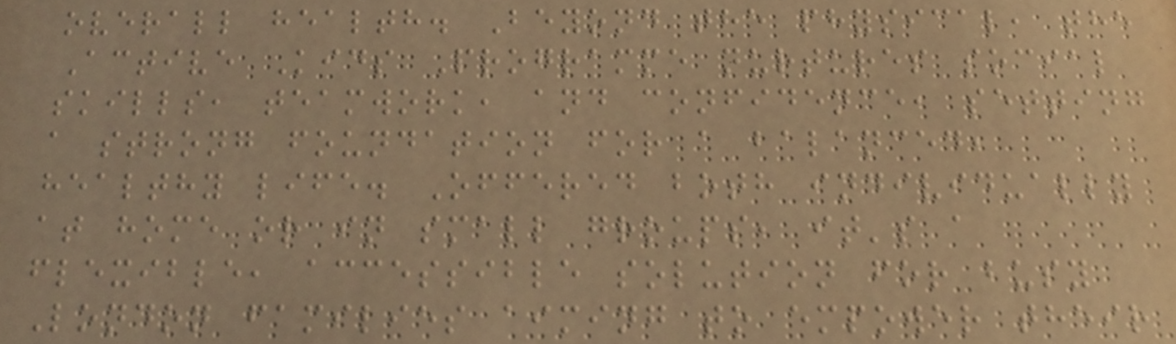overall health. Beyond the physical, the
Active Kids Programme nurtures social
skills, teamwork, and confidence, setting
a strong foundation for a balanced,
healthy life. Offered both individually
at home or in small groups, it's a
flexible, accessible solution for busy
London families aiming to empower their
